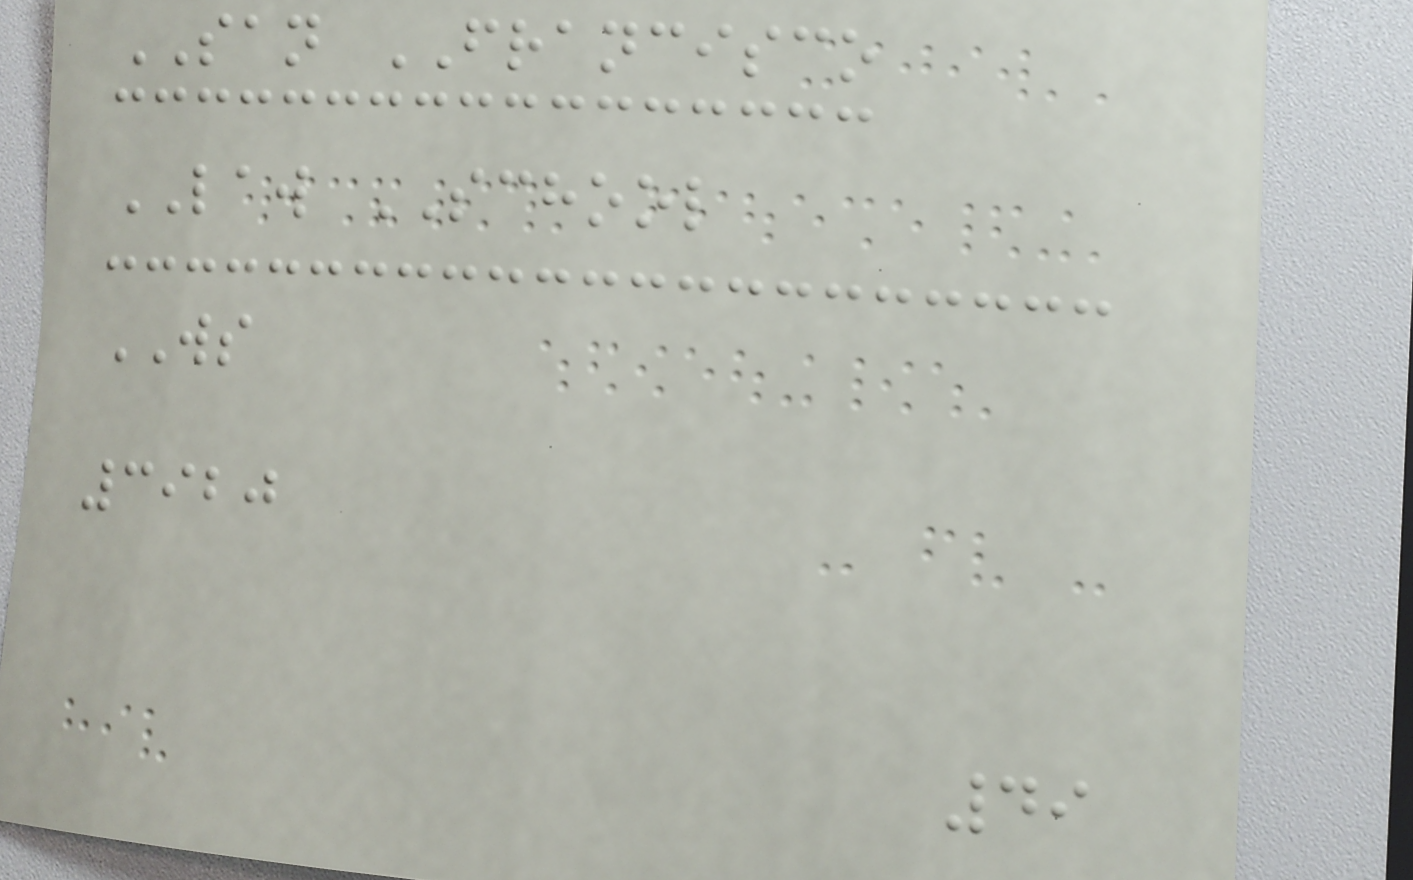SAN FRANCISCO
LAW SCHOOL
WS
3920
49
